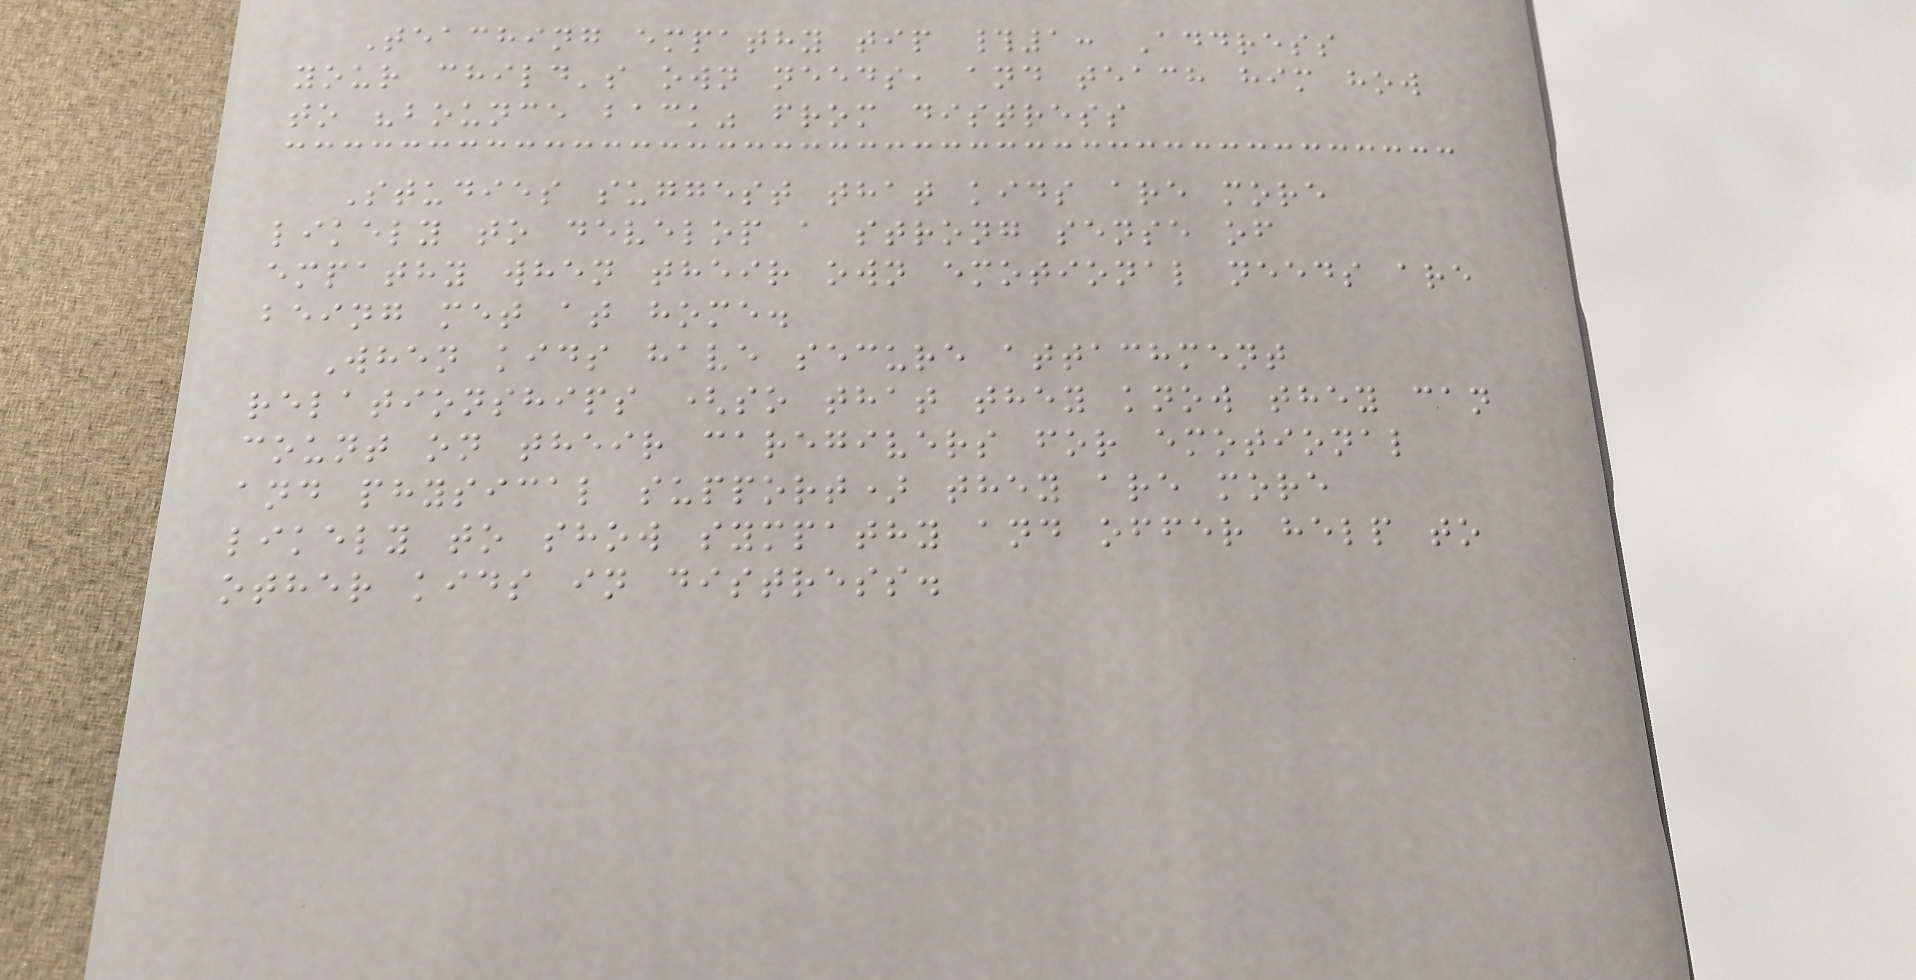Teaching empathy tip #1: Address
your child's own needs, and teach him how
to "bounce back" from distress
Studies suggest that kids are more
likely to develop a strong sense of
empathy when their own emotional needs are
being met at home.
When kids have secure attachment
relationships (so that they know they can
count on their caregivers for emotional
and physical support) they are more
likely to show sympathy and offer help to
other kids in distress.
